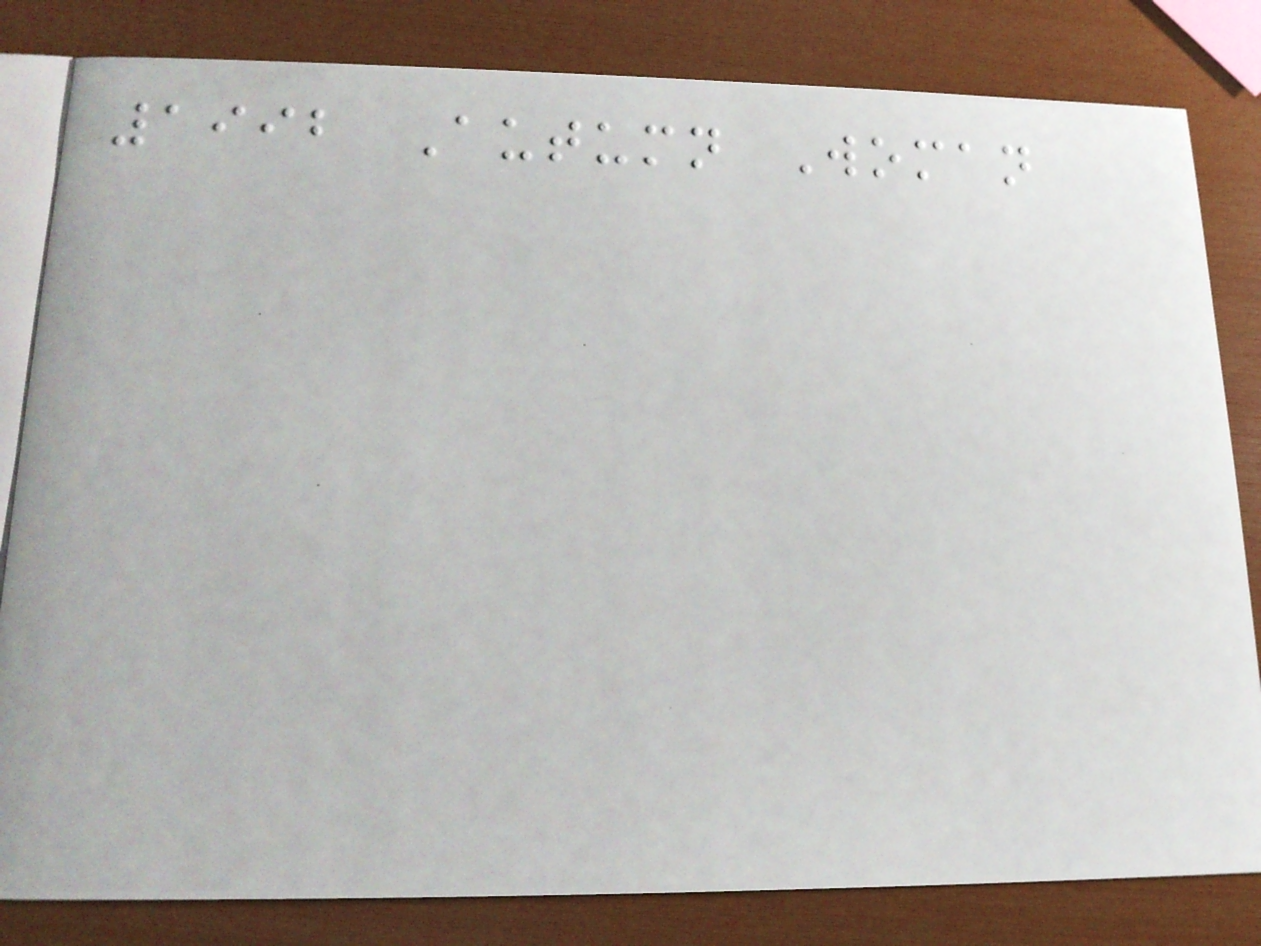1992 Autumn Woman
